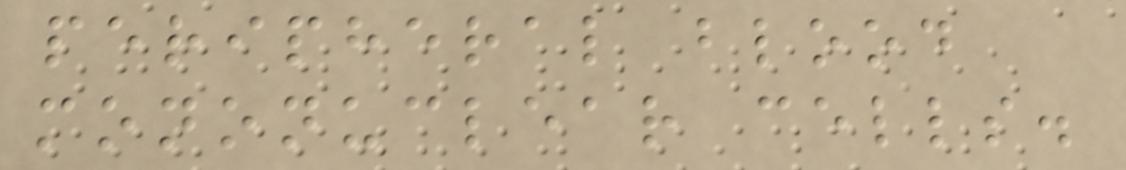peripheral blood
mononuclear cells.
